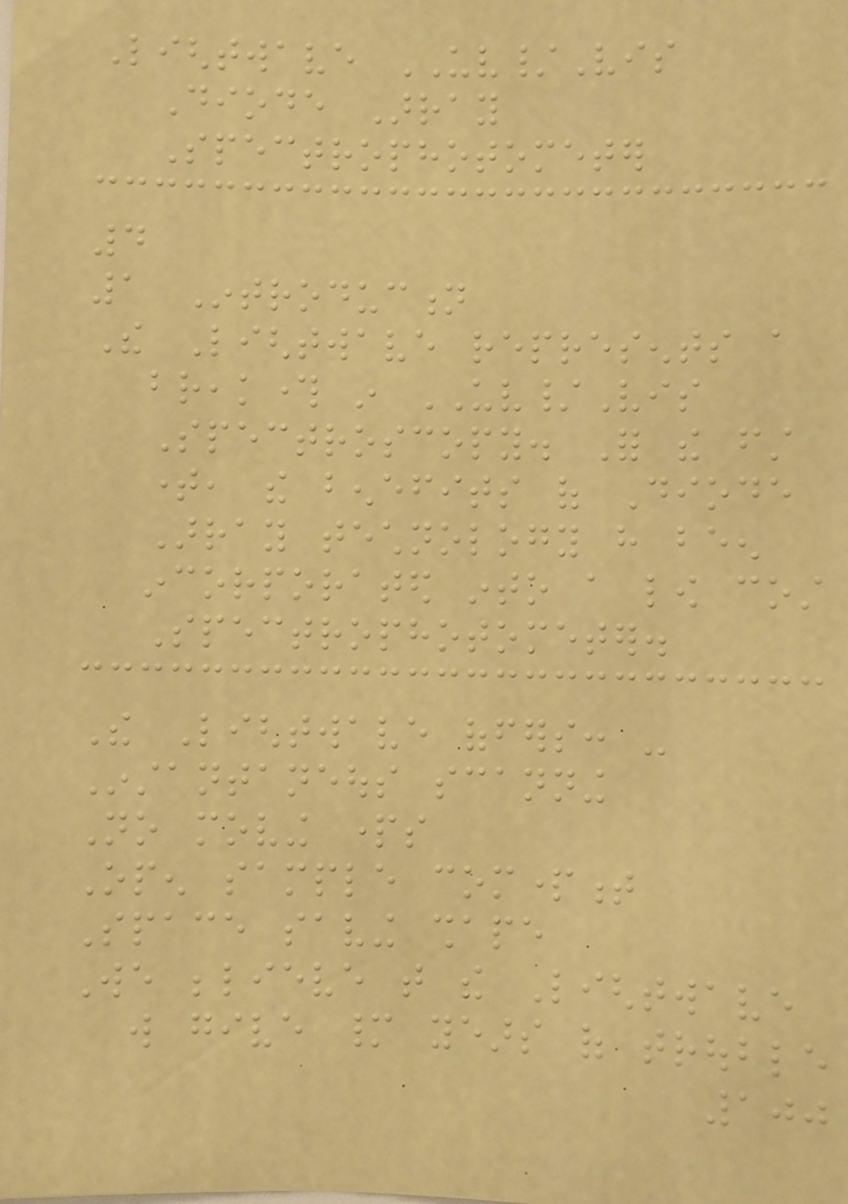Lightwave UV/Vis
Diode Array
Spectrophotometer
4
1 Introduction
The Lightwave represents a
breakthrough in UV/Vis
Spectroscopy. For the first
time, the benefits of Diode
Array technology have been
incorporated into a low cost
Spectrophotometer.
The Lightwave offers: -
Instantaneous scanning
No moving parts
Open sample compartment
Space saving shape
We believe that the Lightwave
will give many years of trouble
100
